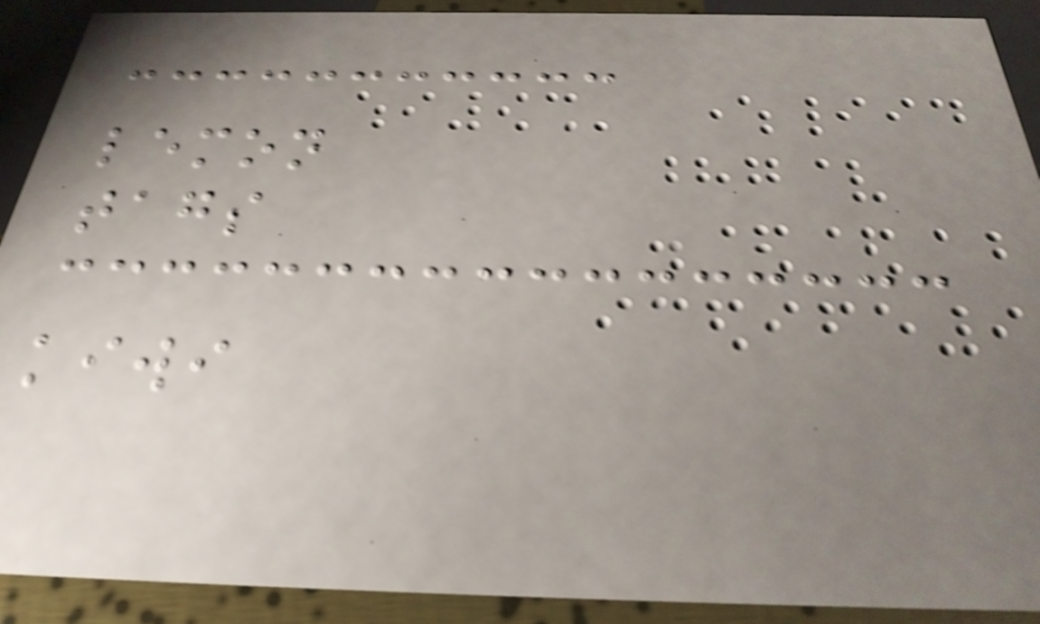lemon
tags
kiwi
